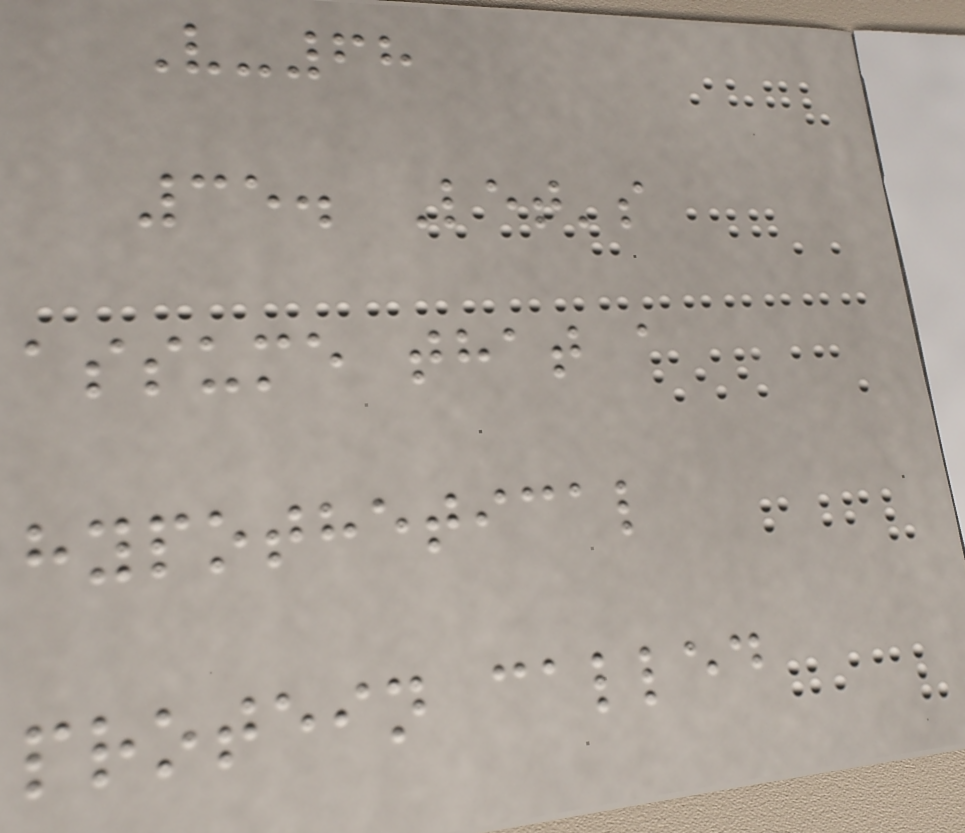V-68
35. Let's
assume that a
hypothetical
protein called
